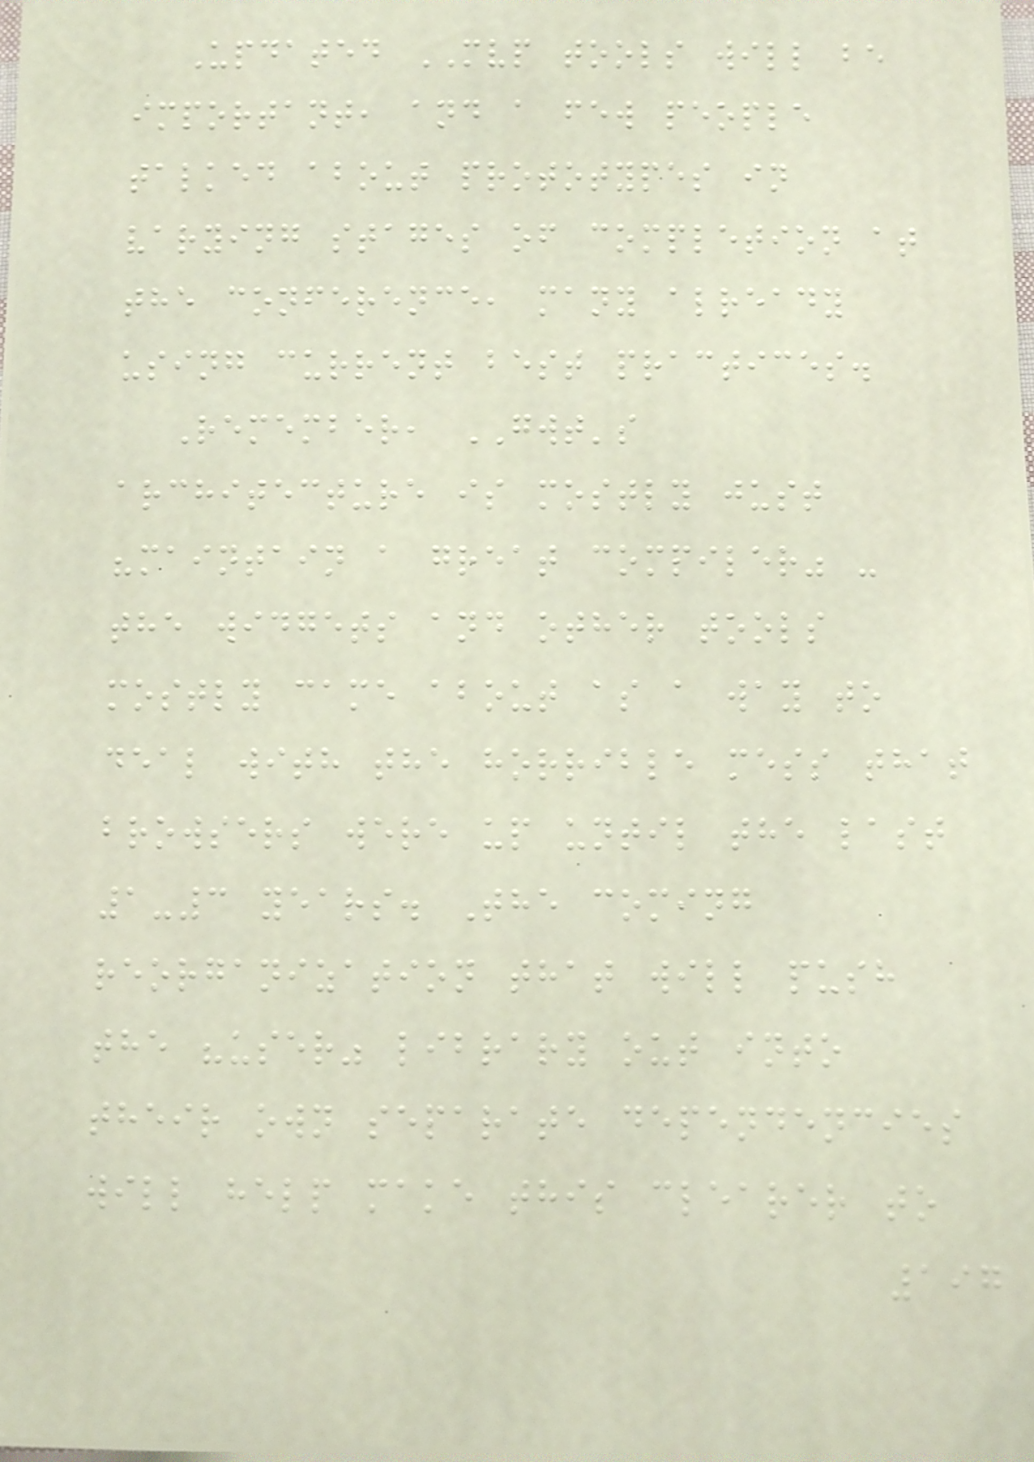Updated MVP tools will be
important, and a few people
talked about prototypes in
varying stages of completion at
the conference, many already
using current best practices.
Remember, GWT's
architecture is mostly just
"maintain a great compiler" -
the widgets and other tools
mostly came about as a way to
deal with the horrible mess that
browsers were up until the last
1-3 years. The coming
reorganization that will push
the "user" library out into
their own separate dependencies
will help make this clearer to
197
